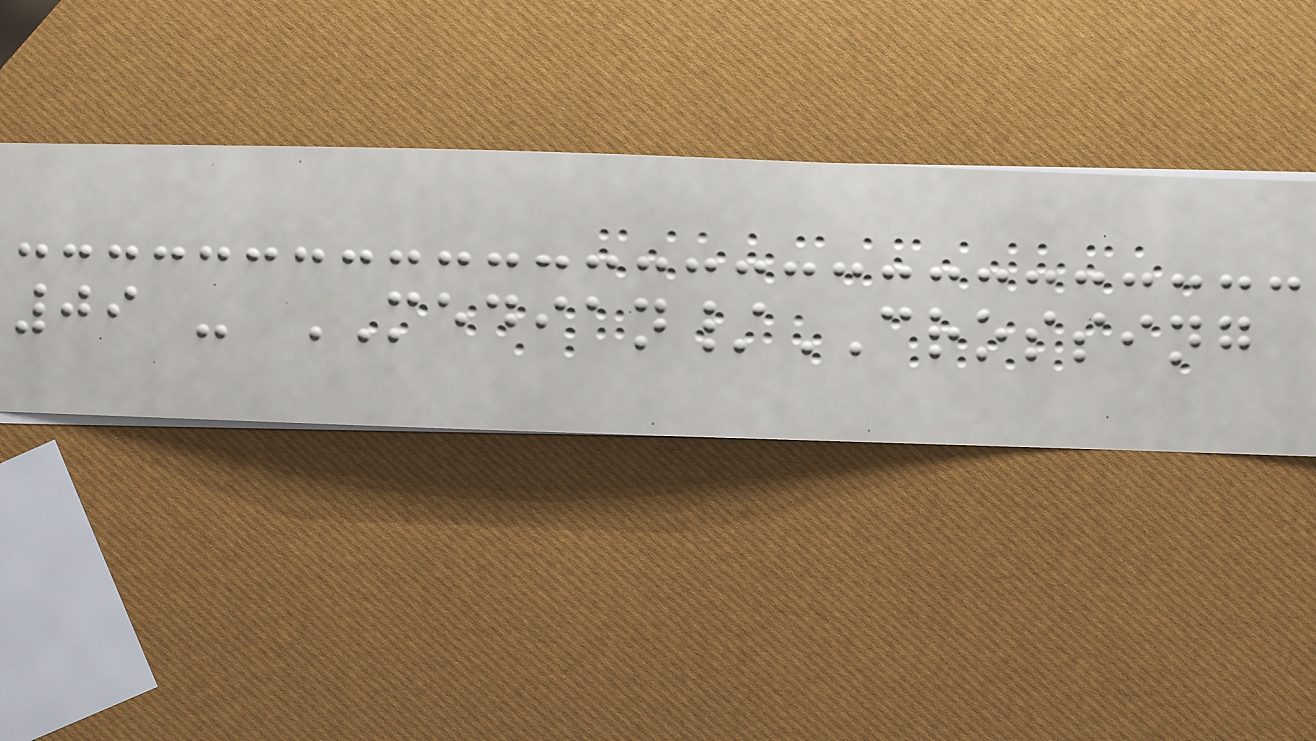09 - MEDIAN/CROSSING
